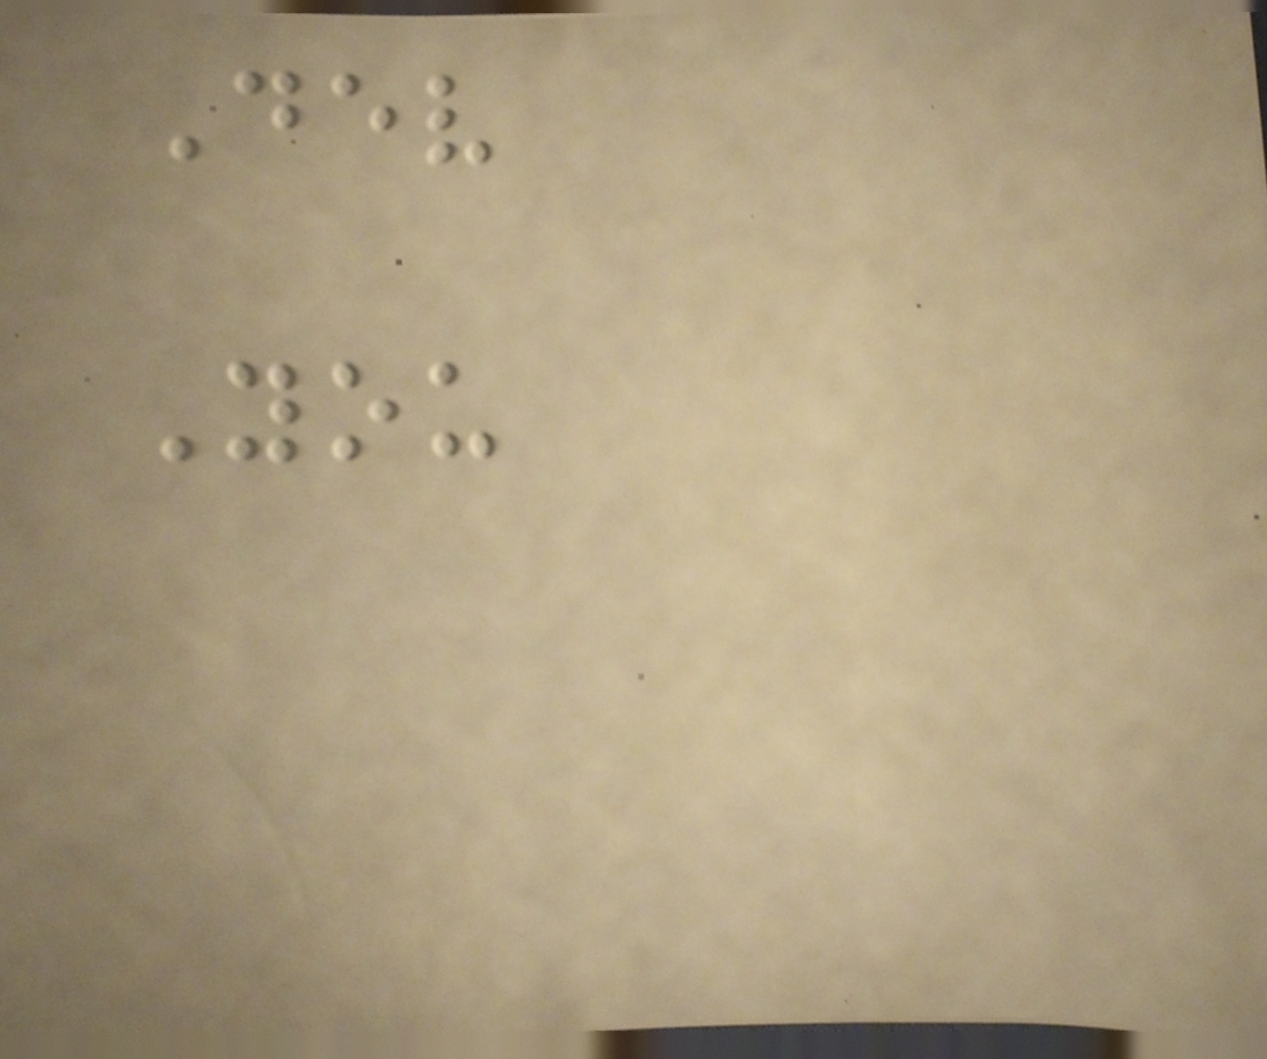Dev
You
